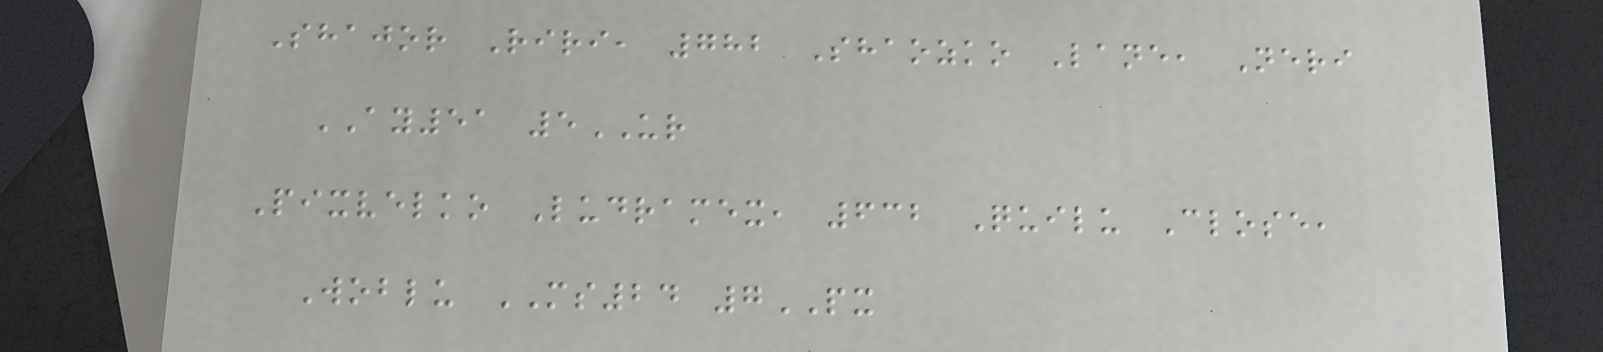Shajor Riri, 782 Shaozko Lane, Neri
AY51 5UR
Pixvelko Ludramex, 632 Quilu Close,
Woblu MS24 7PX
